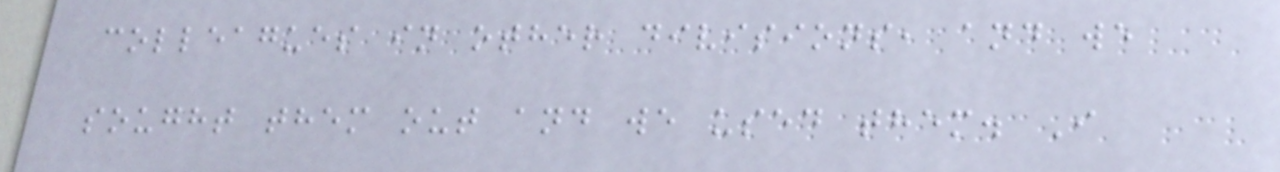colleagues in other divisions, and we
sought them out and we used them. I
